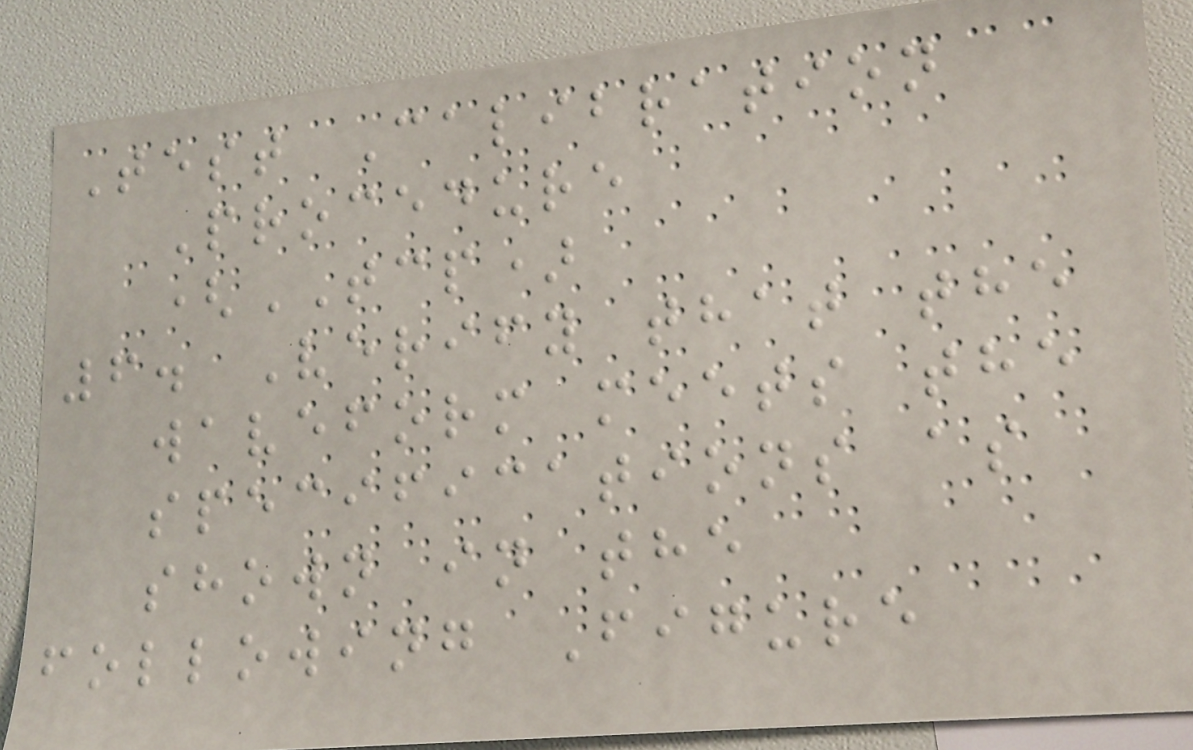Test Calibration
Procedure
(TCP)
6. Verify that the
waveform meets the
specifications as
shown in the
following Figure
